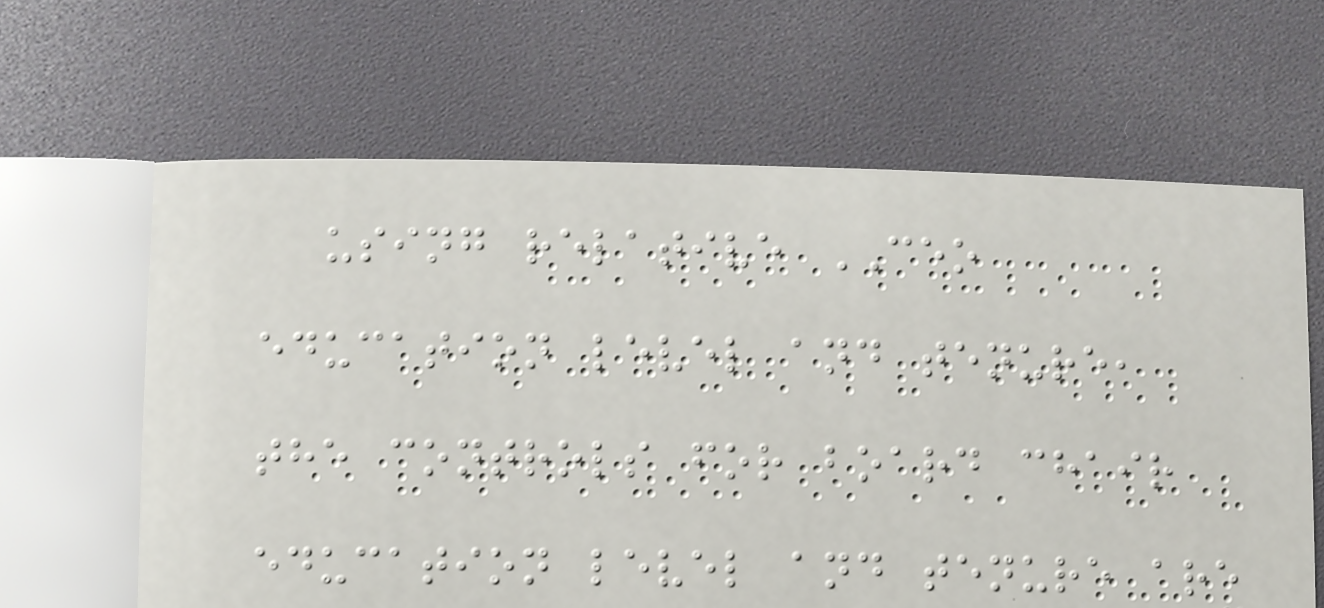using relative CEO
education level and tenure,
the controls for board chair
education level and tenure are
